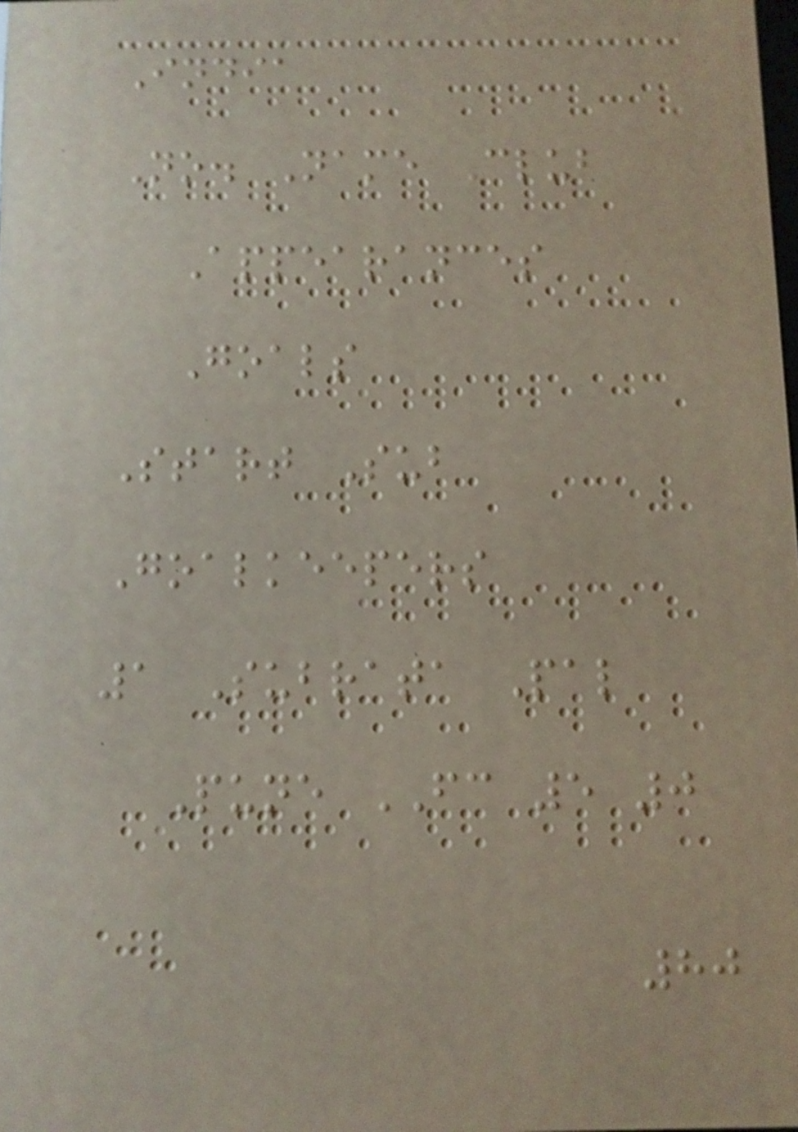India
No. Name Club
Appearances
Goals
Start Sub
Goalkeepers
1 Subrata Pal
Pune FC 5 0
80
